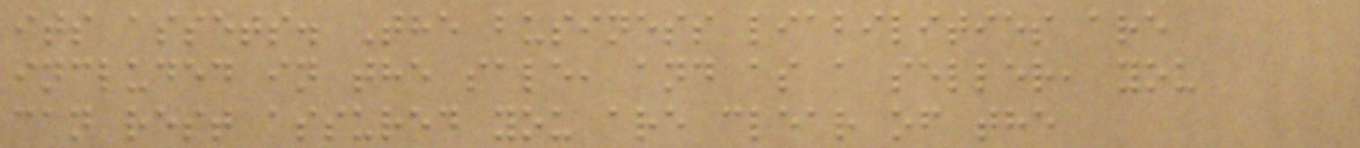its assets. The business liabilities are
included in the sale, and as a seller, you
can rest assured you are clear of the
